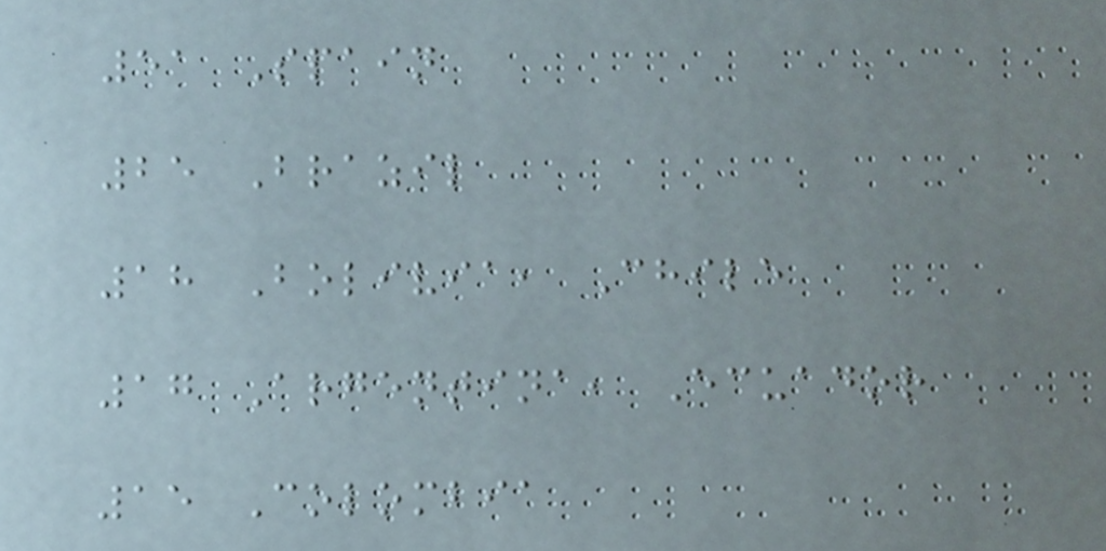51 Spain
25 Brazil
18 Bolivia, Chile
17 Argentina, Ecuador
15 Colombia
